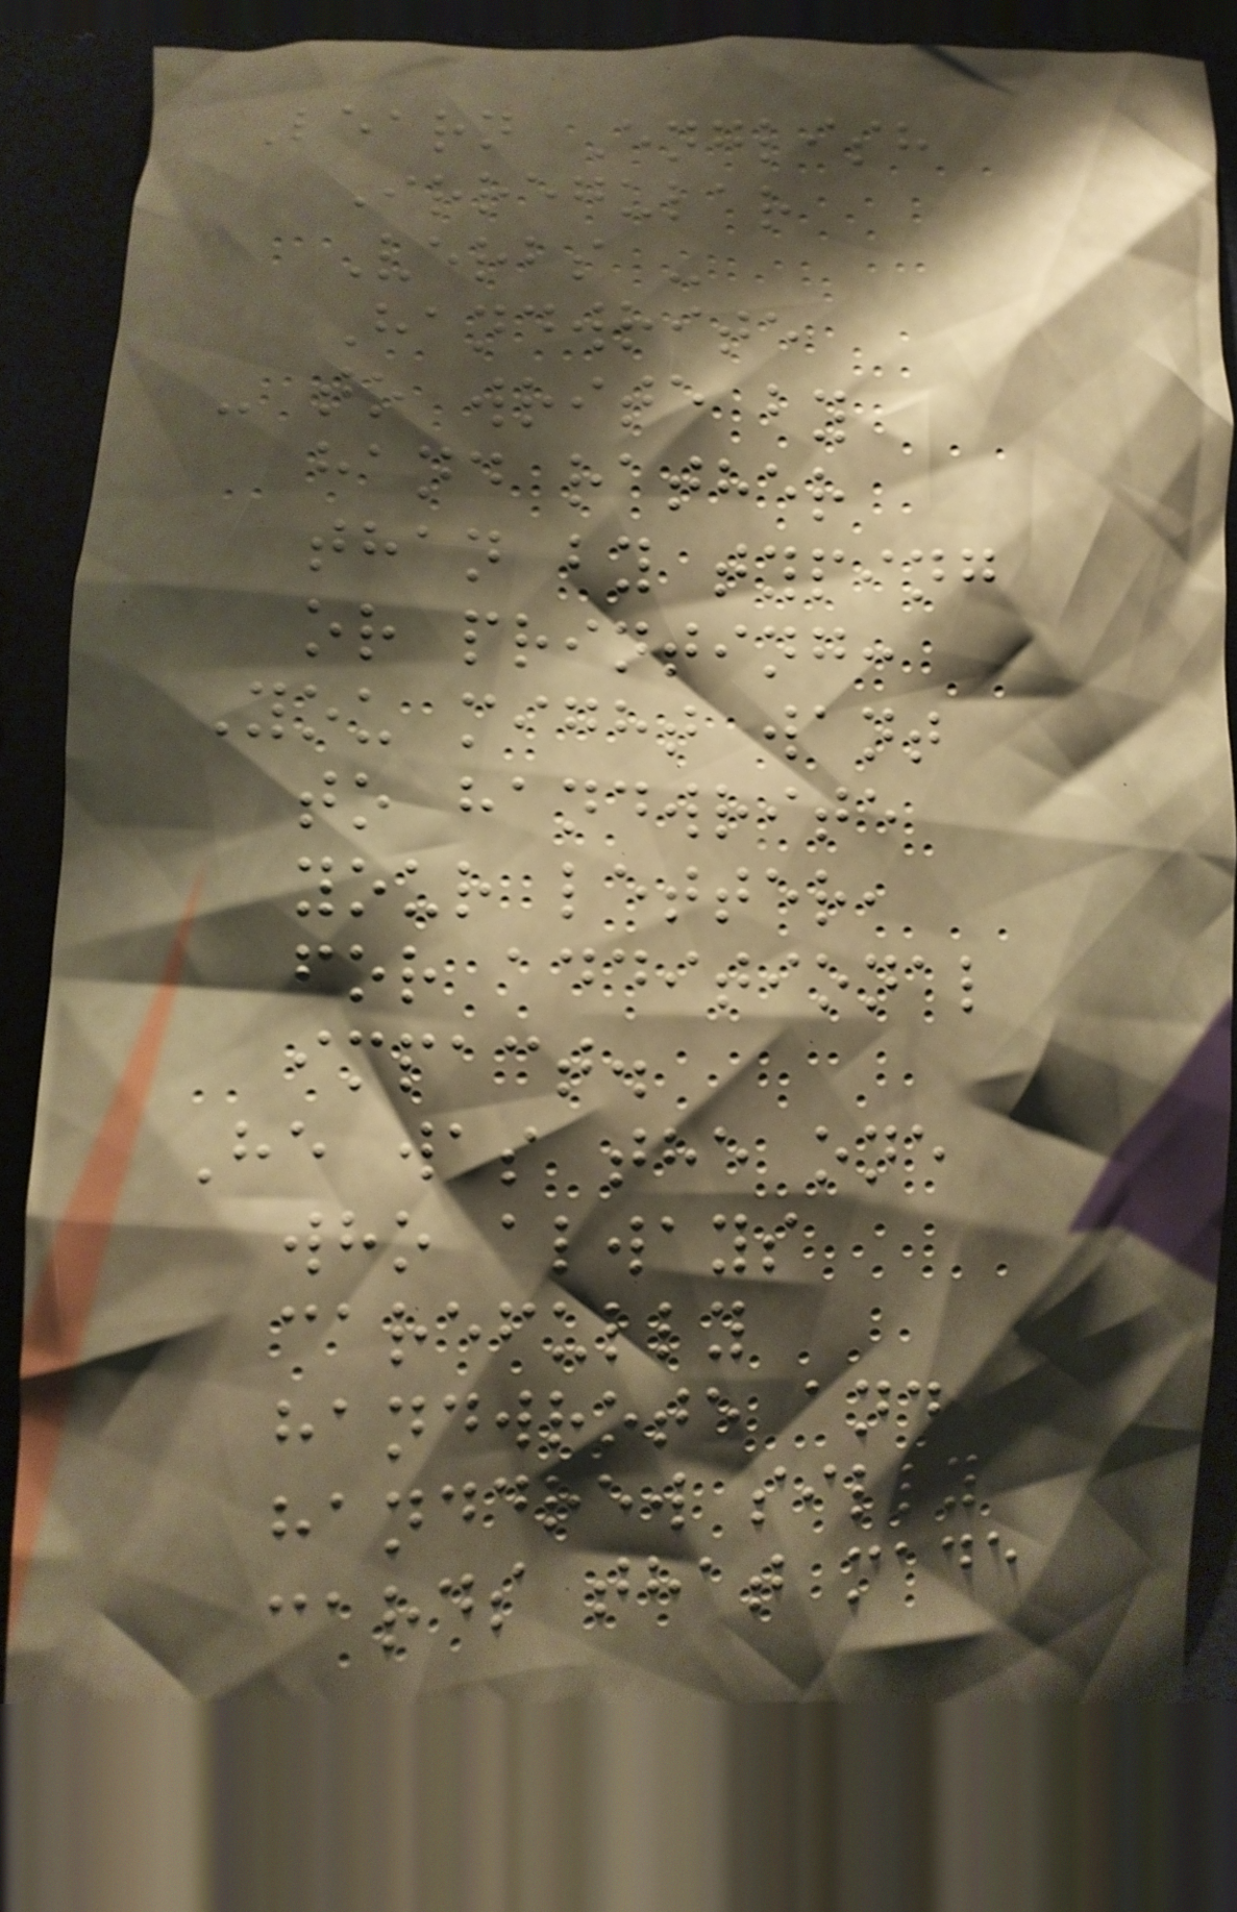Learn English
Irregular
Verbs -
Handwrite
- to write by
hand rather
than by typing
or printing:
You might want
to handwrite
your letter,
for additional
impact.
He was the one
who always
carefully
handwrote and
handdrew silly
cards that made
